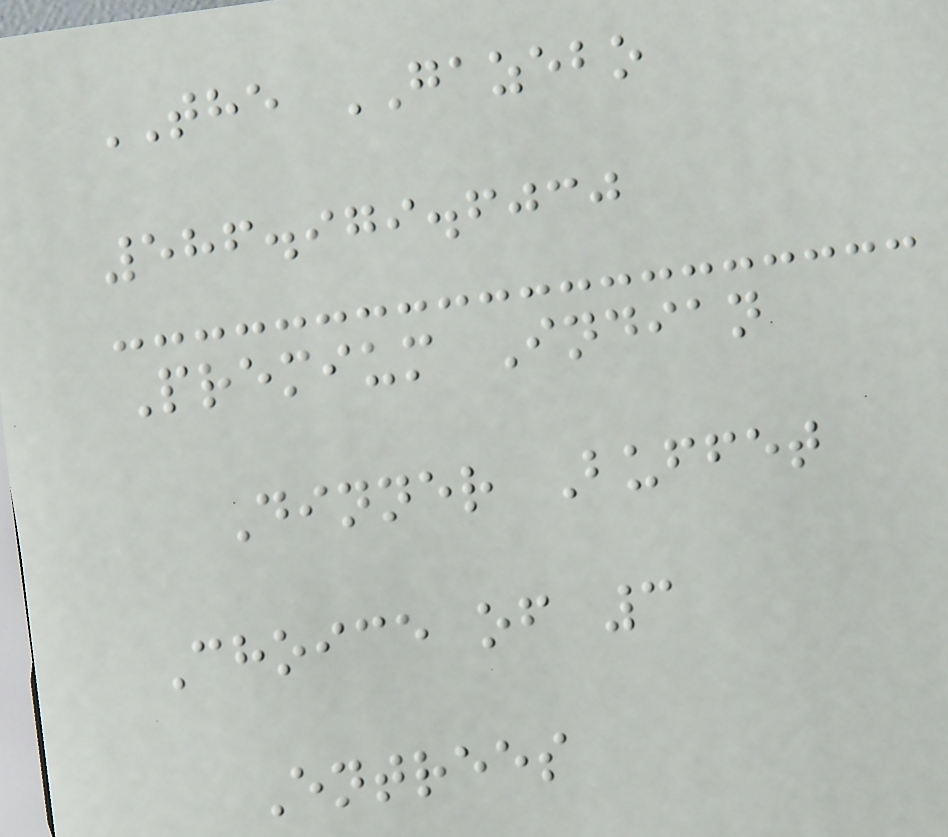THE GAZEBO
586.979.6030
Premium Indian
Dinner Buffet
Choice of 3
Entrees
